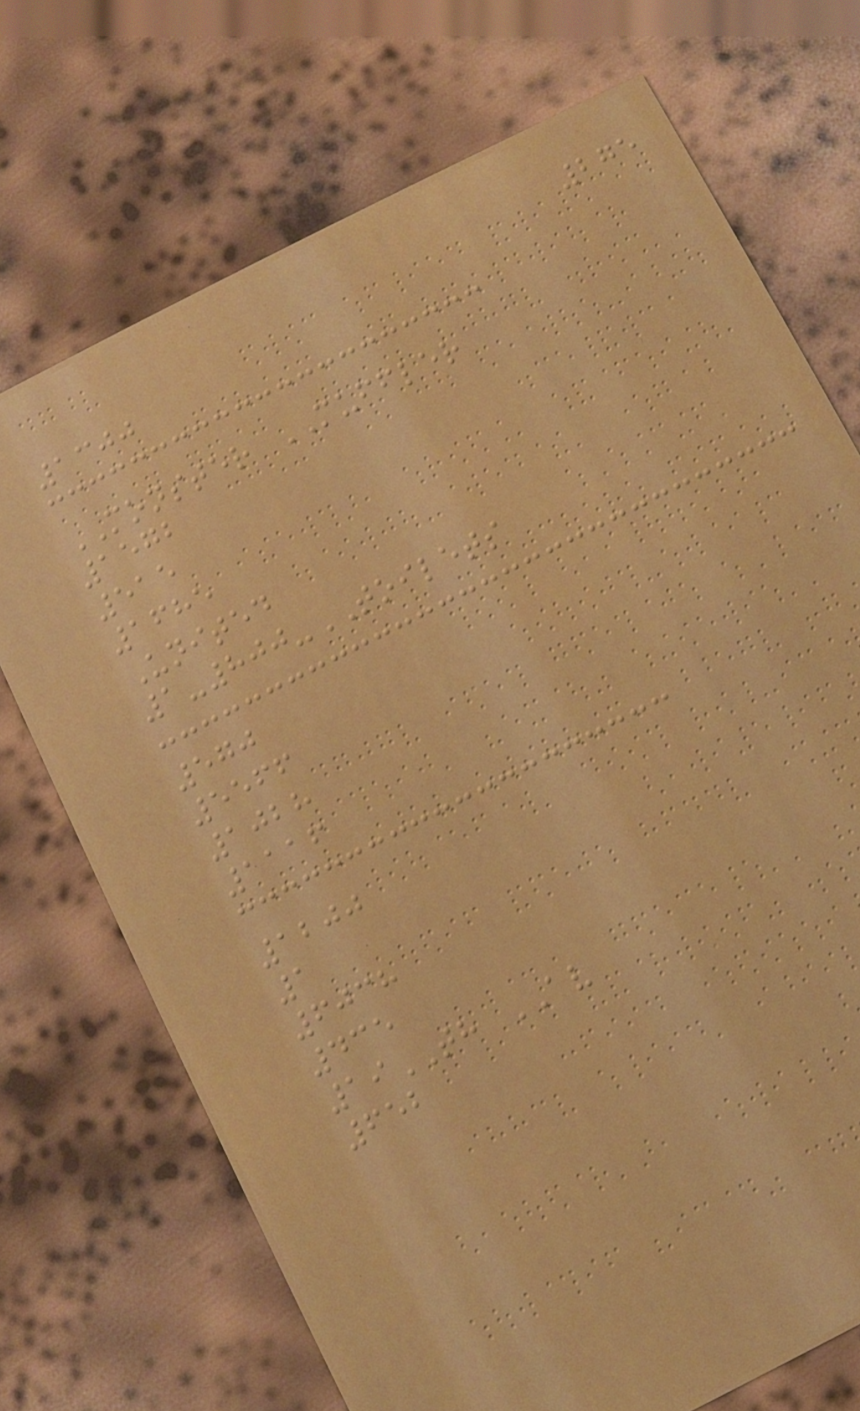275
1300
MONSTER MUFFLER
1572
515
1685
United
1-800-TOILETS
570
5566
1028
1116
1200
1
6038
435
19TH AV
652
